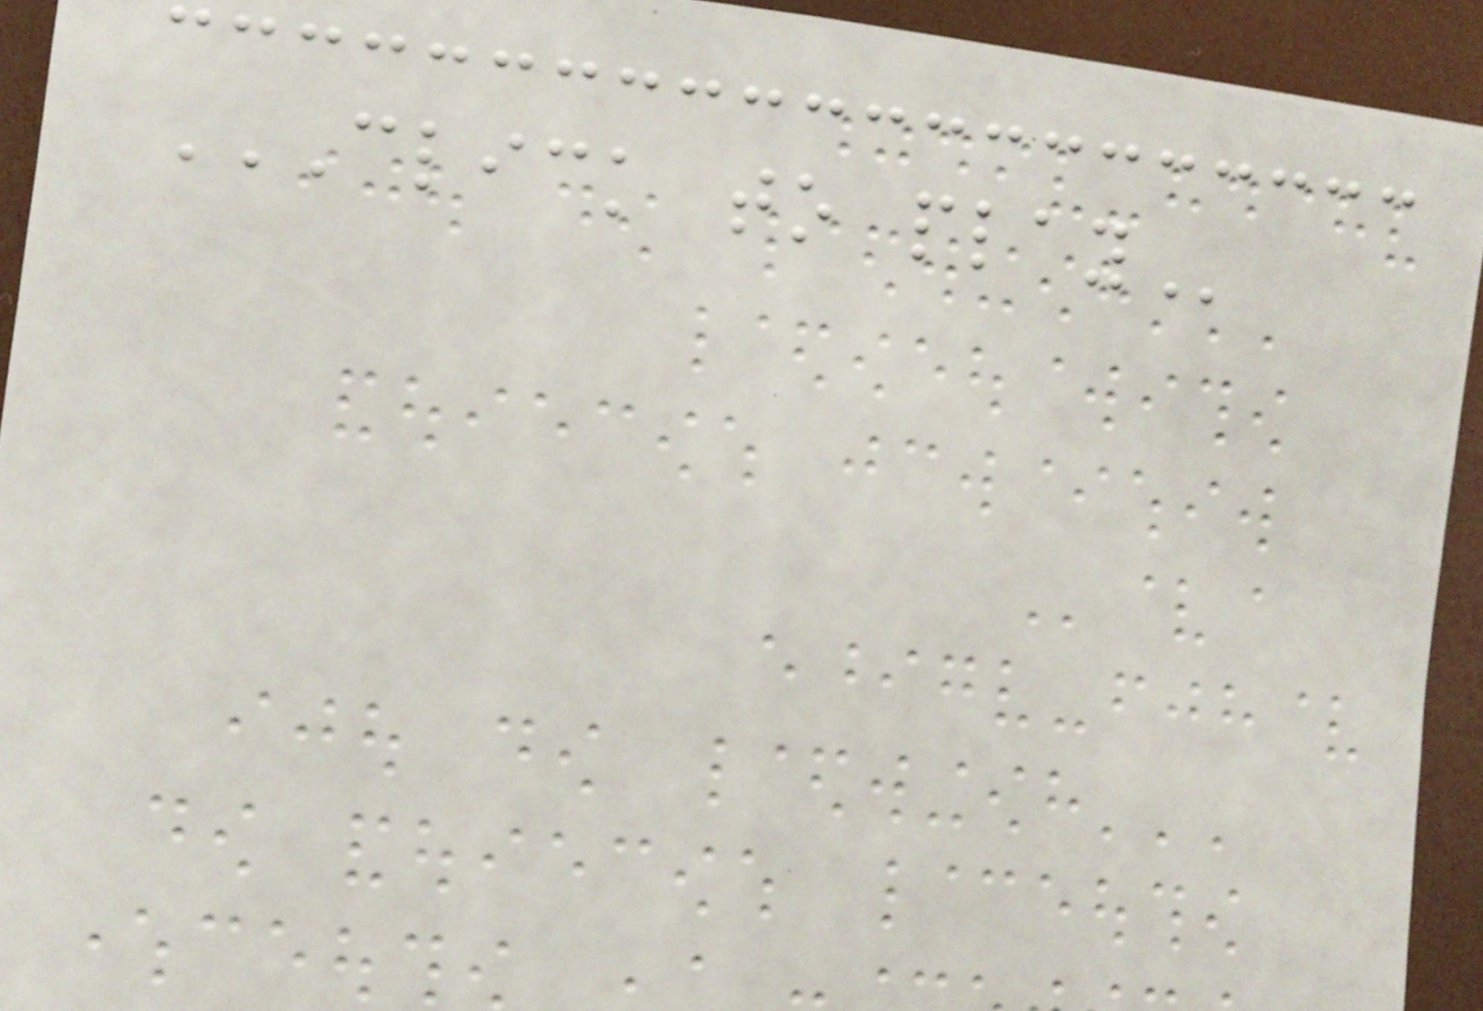CLICK TO PLAY
